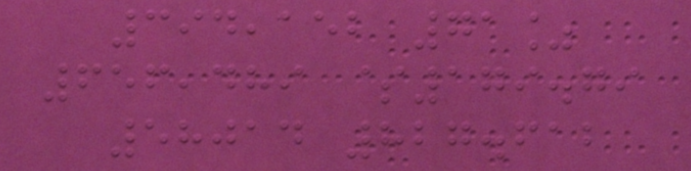394,152 71%
656,489 $179.79
58014 827.612
